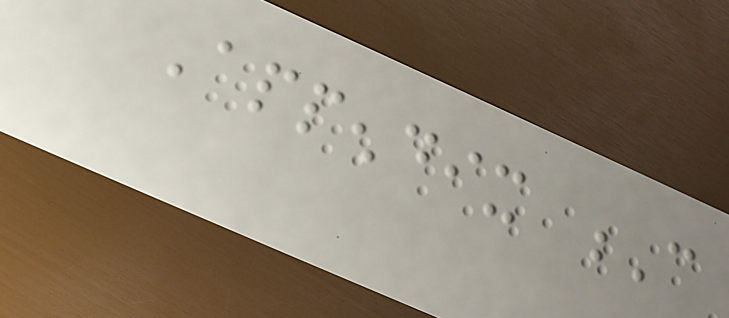Appendix C
